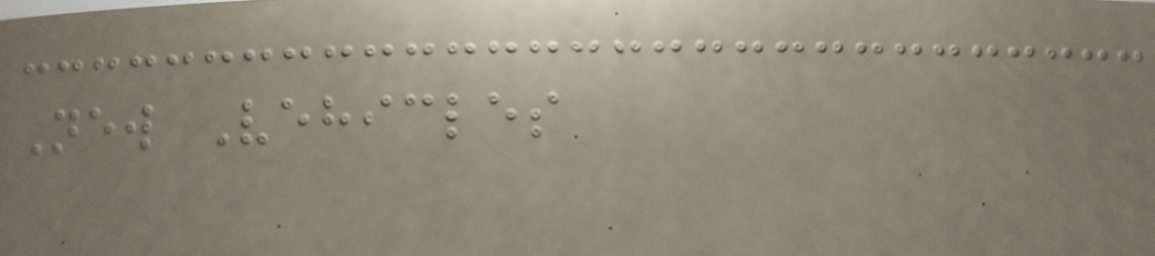New Vehicles
